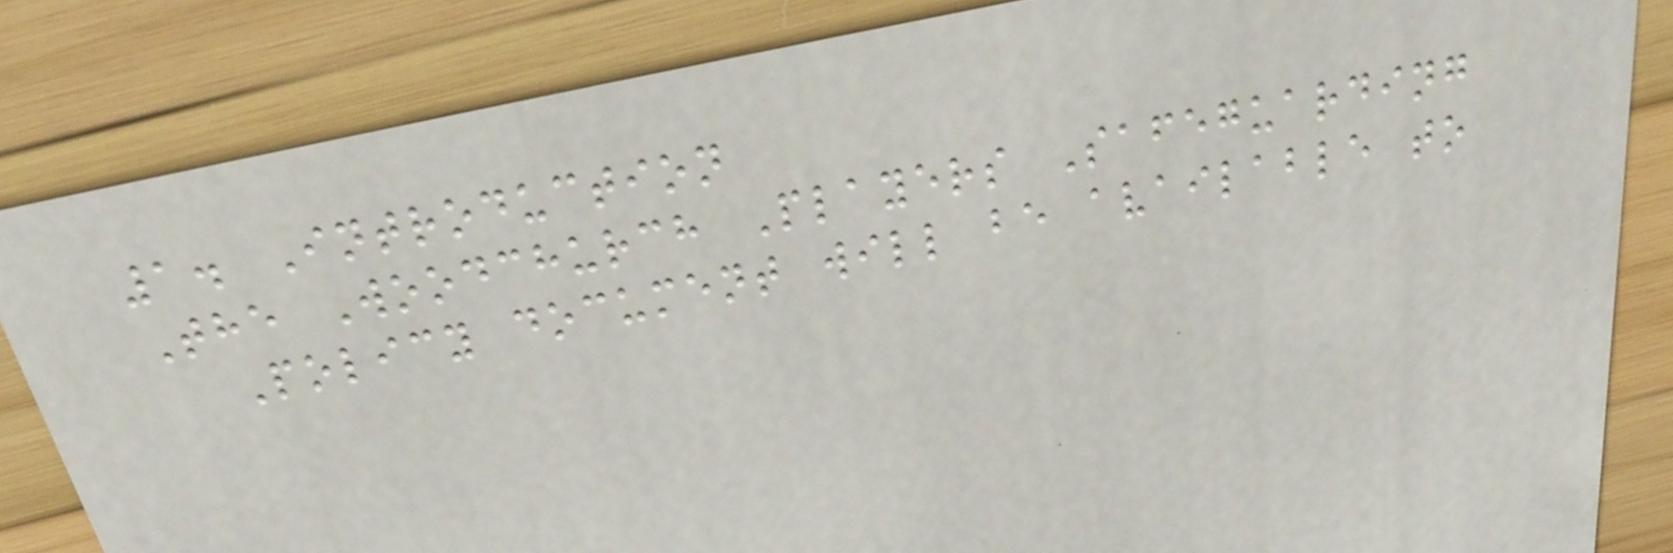1. Introduction
The Woodchurch Players Safeguarding
Policy document will be available to
